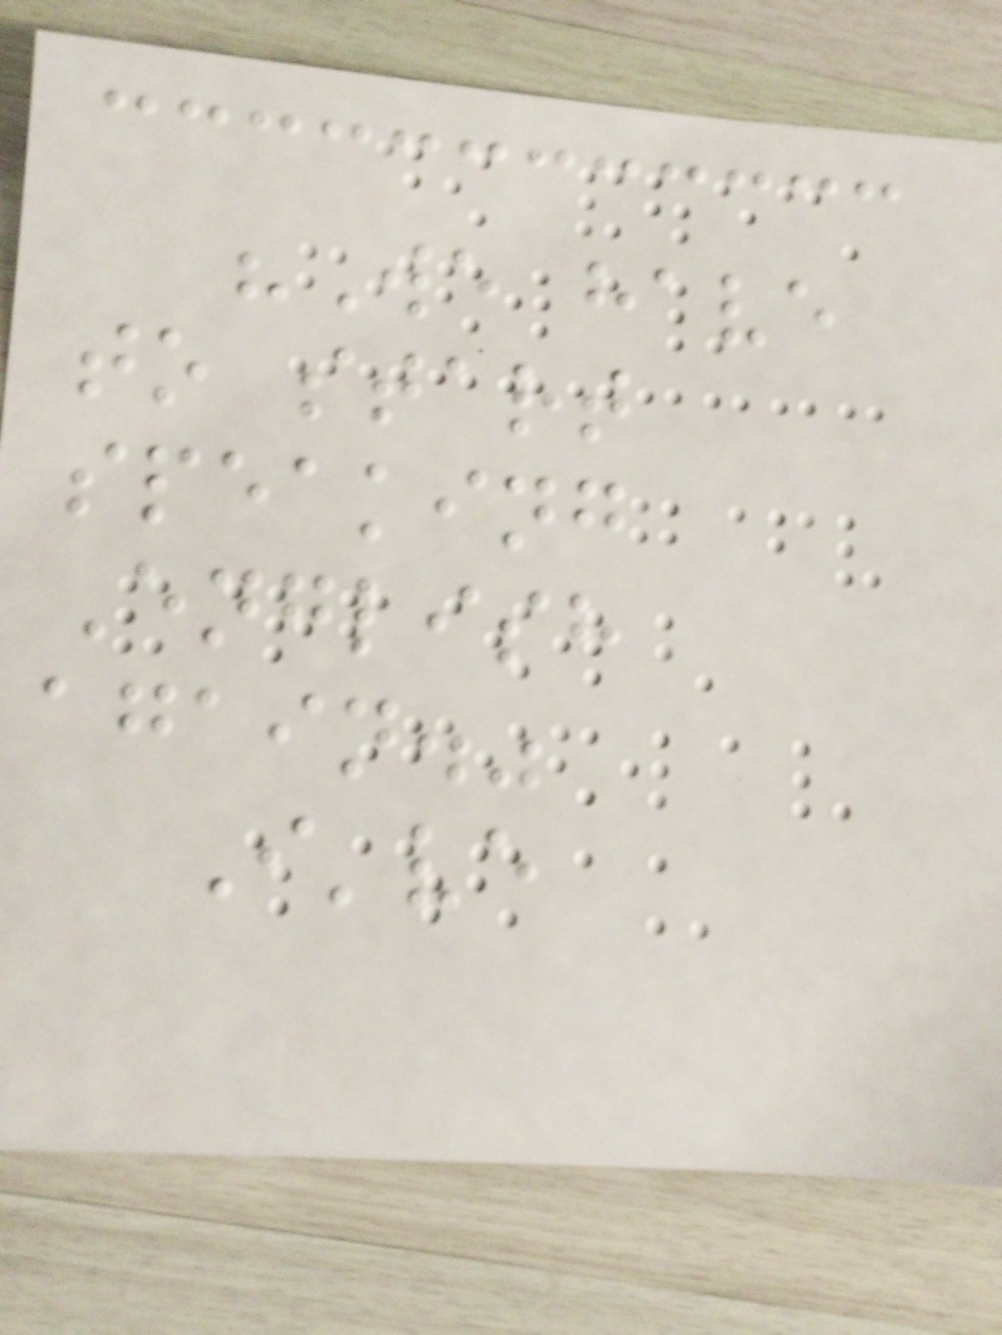"We have
to start
speaking
English
again."
I've
